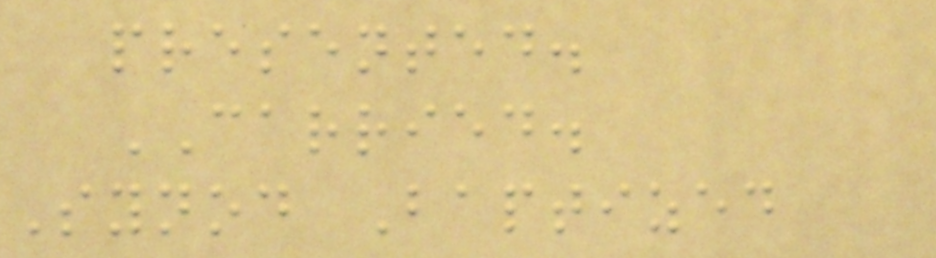presented.
CARRIED.
Synod Baptized
